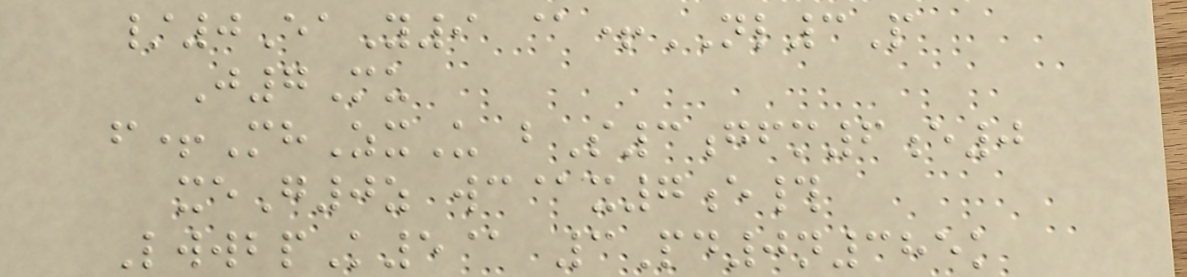/0EaY9 @+NL3P
J7Mu
f+MhZxU bS3gfm6e0
xeG0z wc@x7e#
LwwbpK5@ 3Pd0n385k
